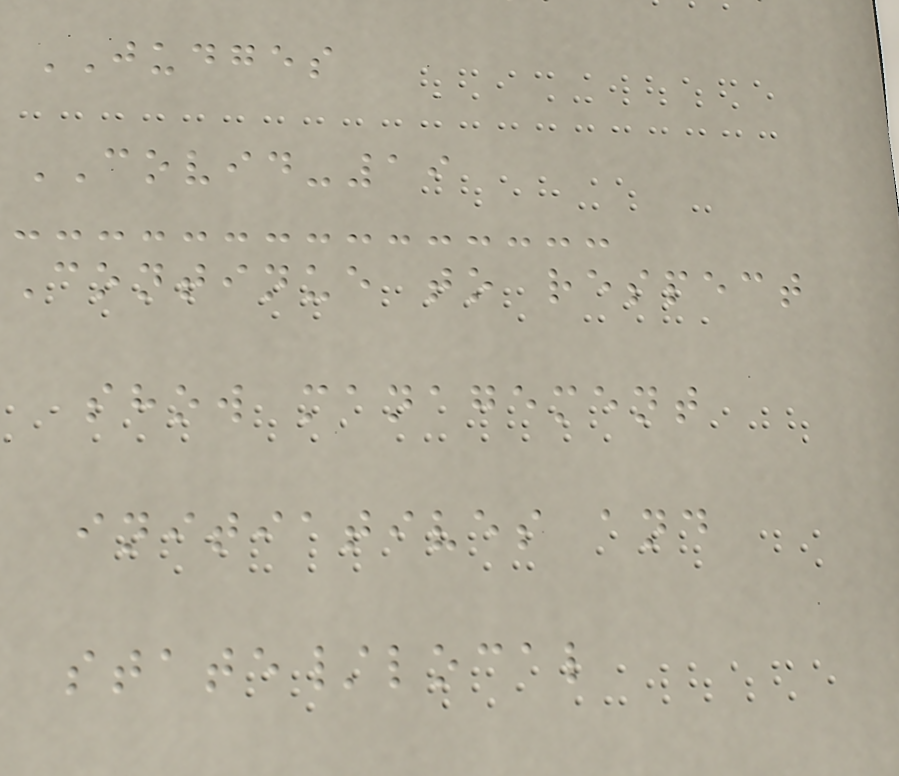JUDGES
COVID-19
Continue to respect
show management
initiatives and
state/local
